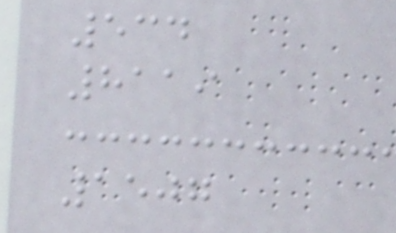534
8119
1507
